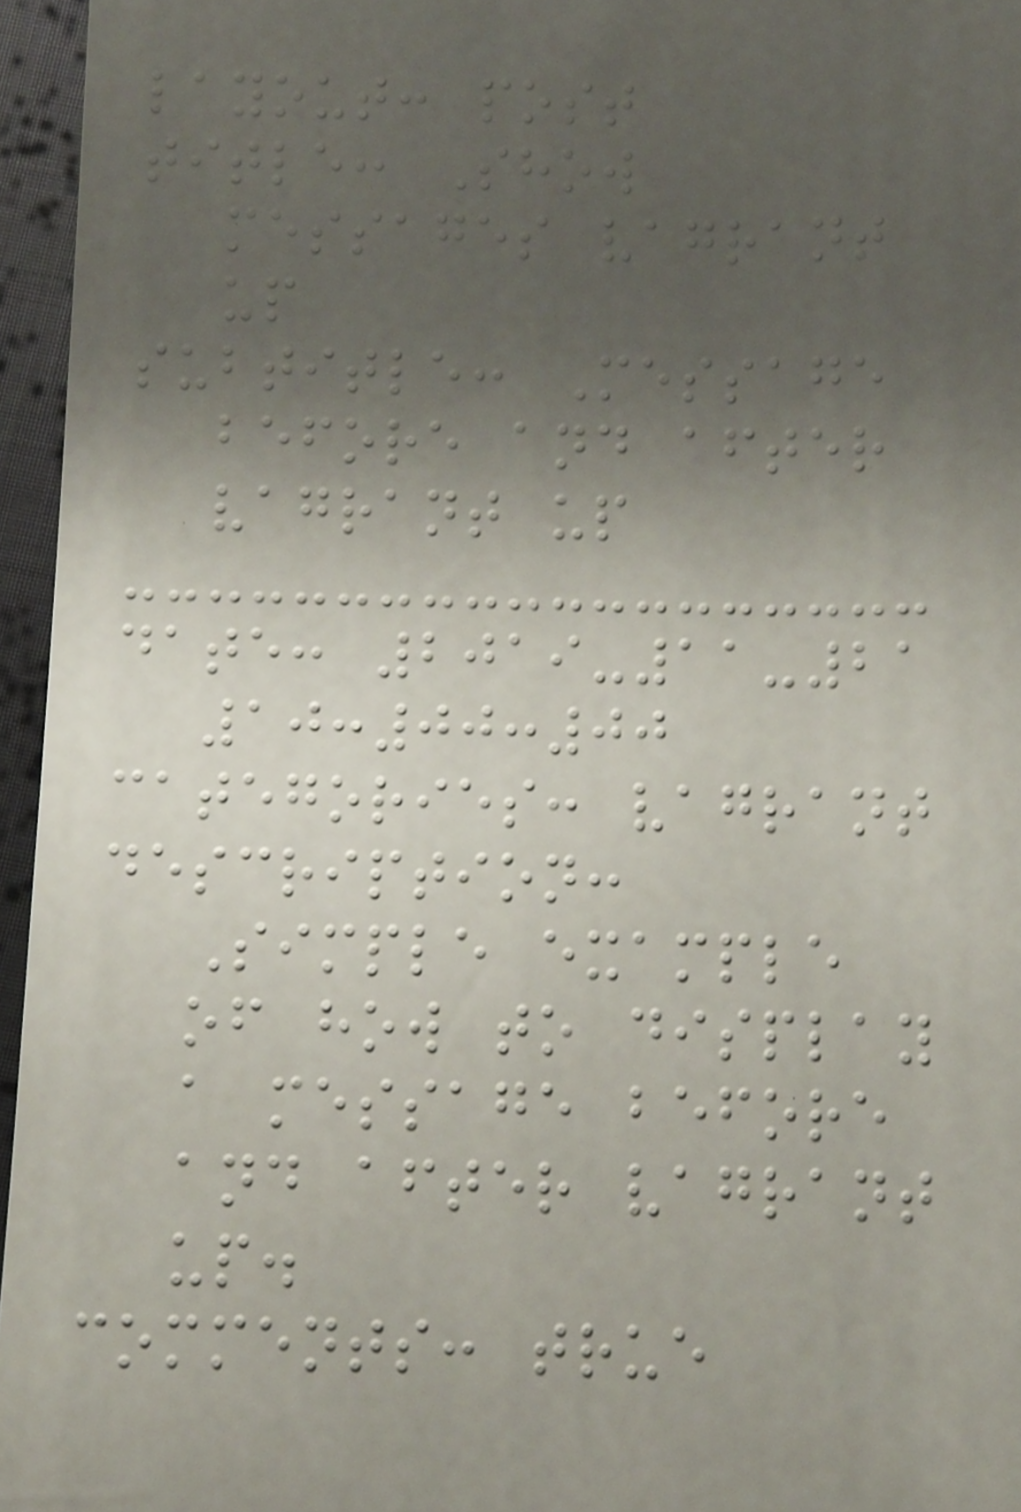layout: post
title: Show
messages vagrant
up
subtitle: Message
before and after
vagrant up
date: 2019-11-21
10:00:00
categories: vagrant
description:
Simple example
of how to display
a message before
and after vagrant
up.
comments: true
